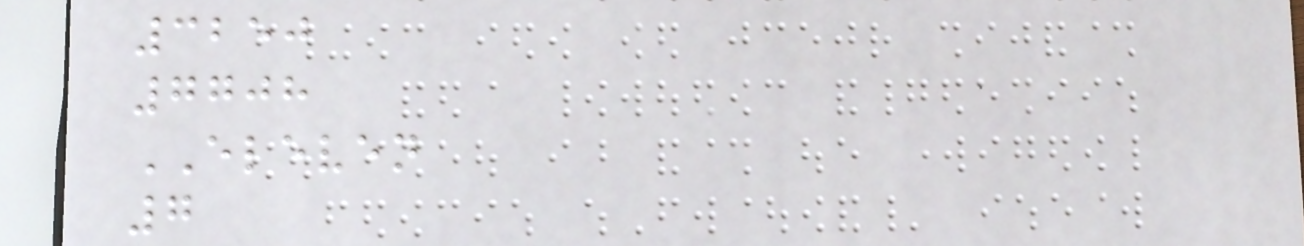3250
7708
ELEVEN
7
